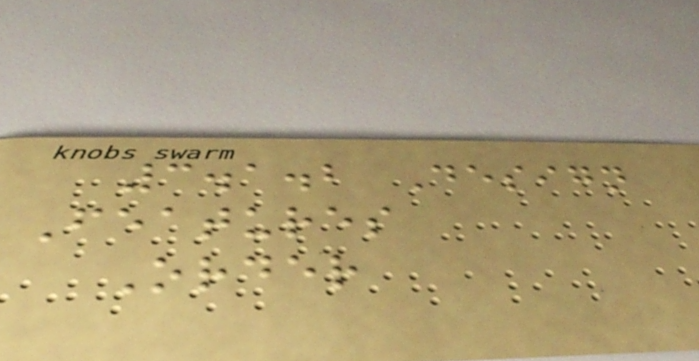3.1.2 Design
Features
Order
